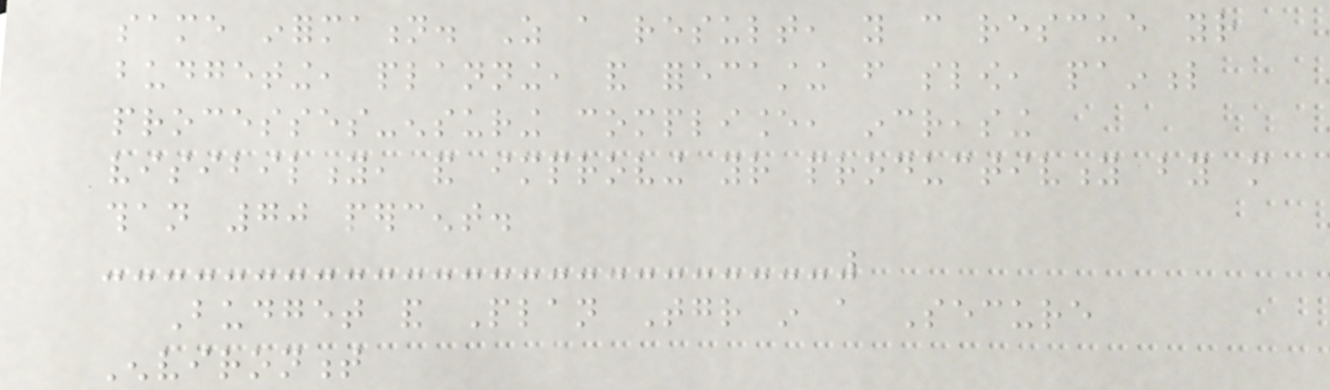same information. As a result, you can rescue your
budgeting, planning, and forecasting from slow, painful
processes-ensuring compliance, increasing
visibility, and improving your productivity by more
than 70 percent.
Budget and Plan Together in a Secure
Environment
